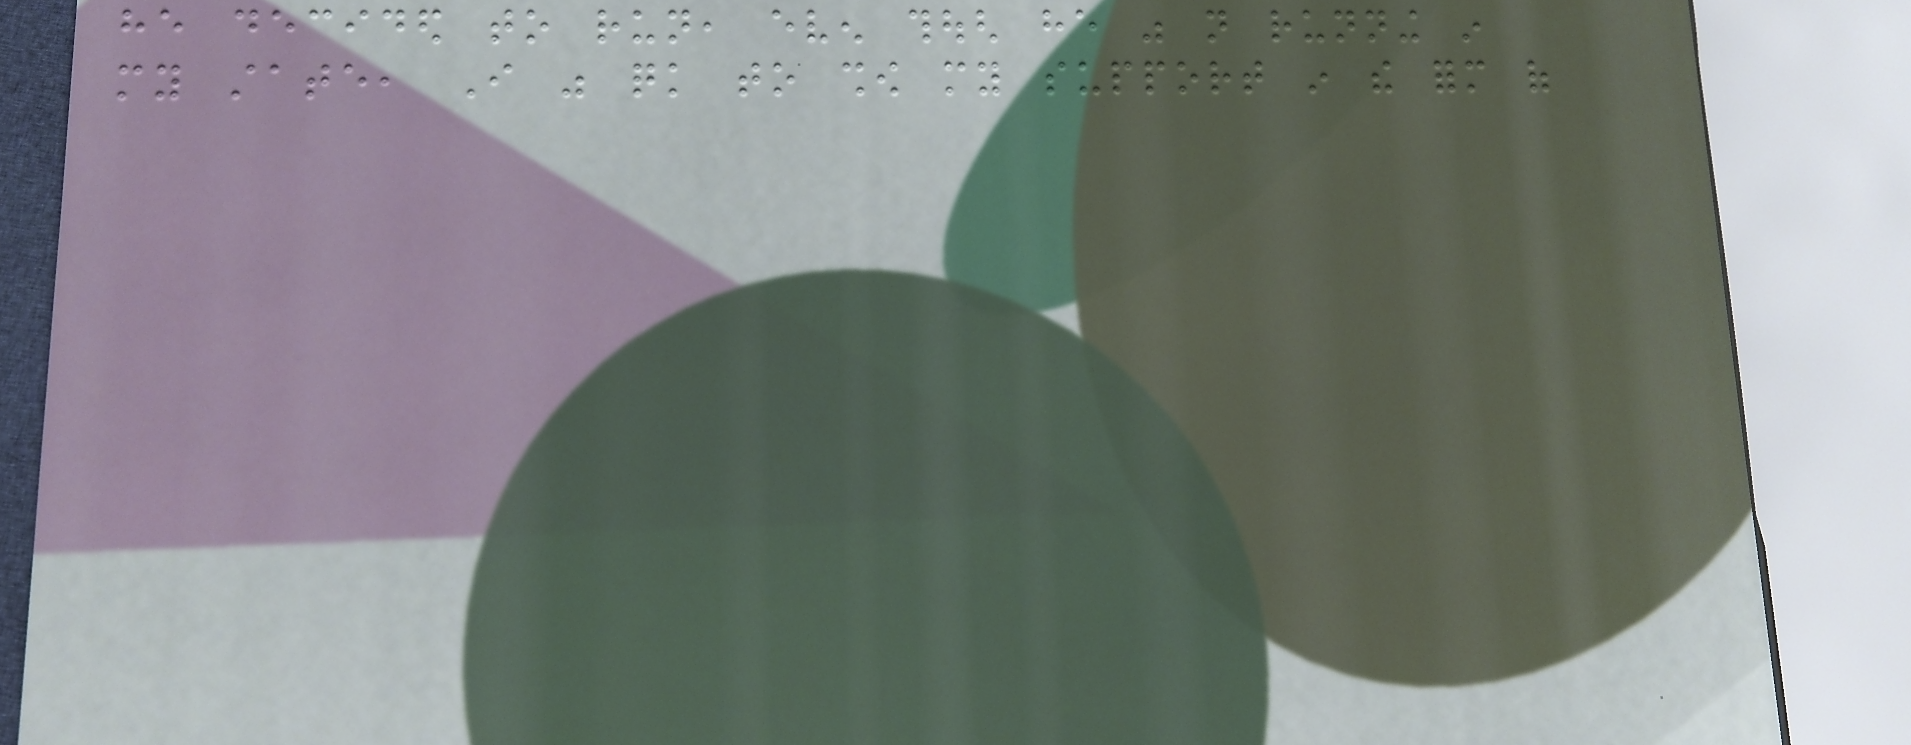he decided to run, even though he was not running in
my state, I was quick to show my support in the form of
